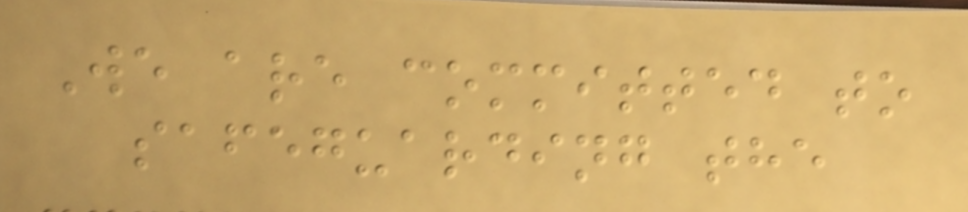We are committed to
safeguarding the
